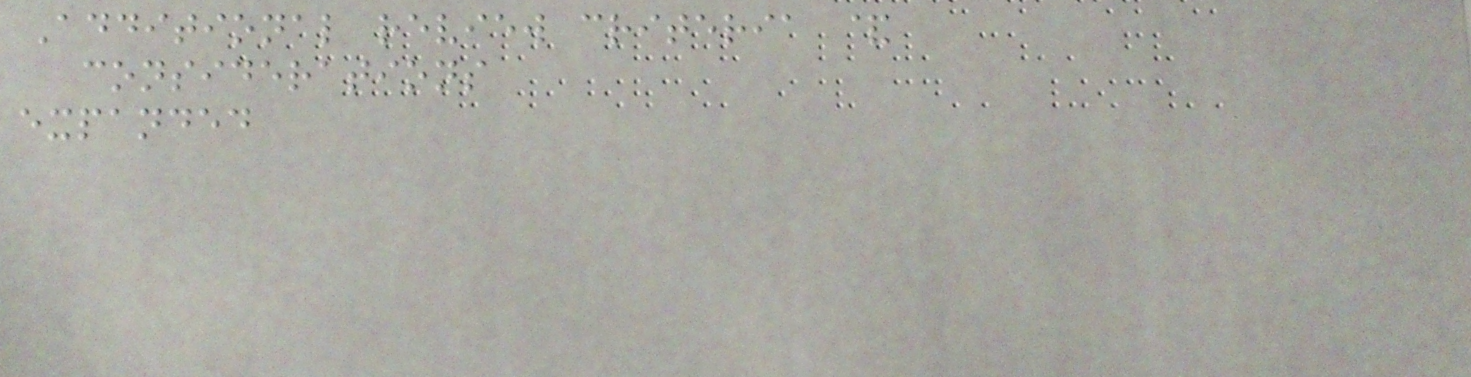Additional review criteria &
considerations
expanded
